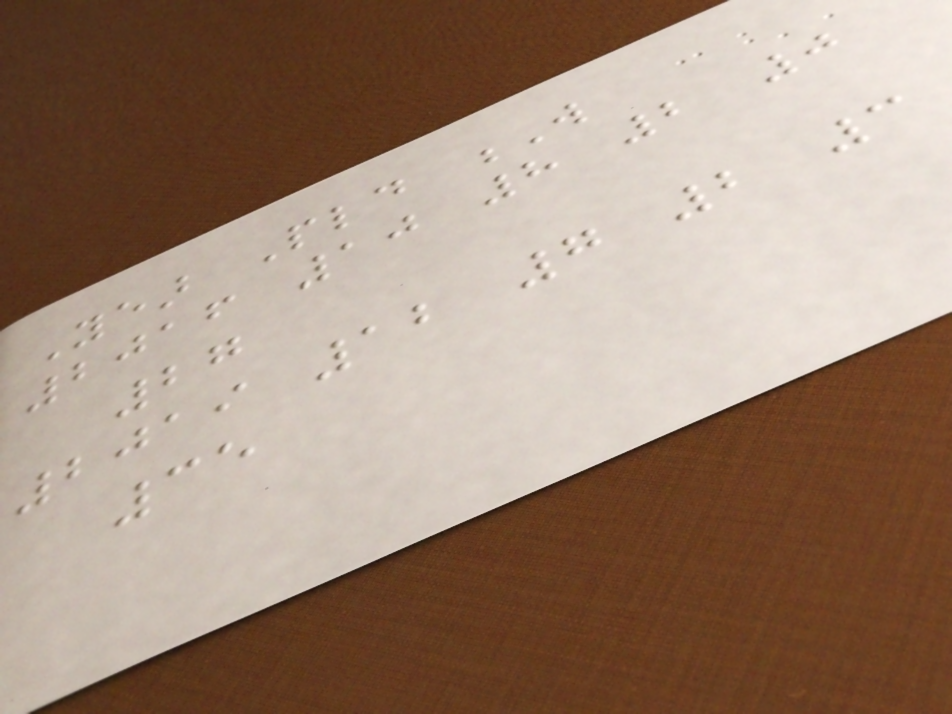Year Pld W
2016 10 8 2 0
27
2019 12 7 2 3
35
